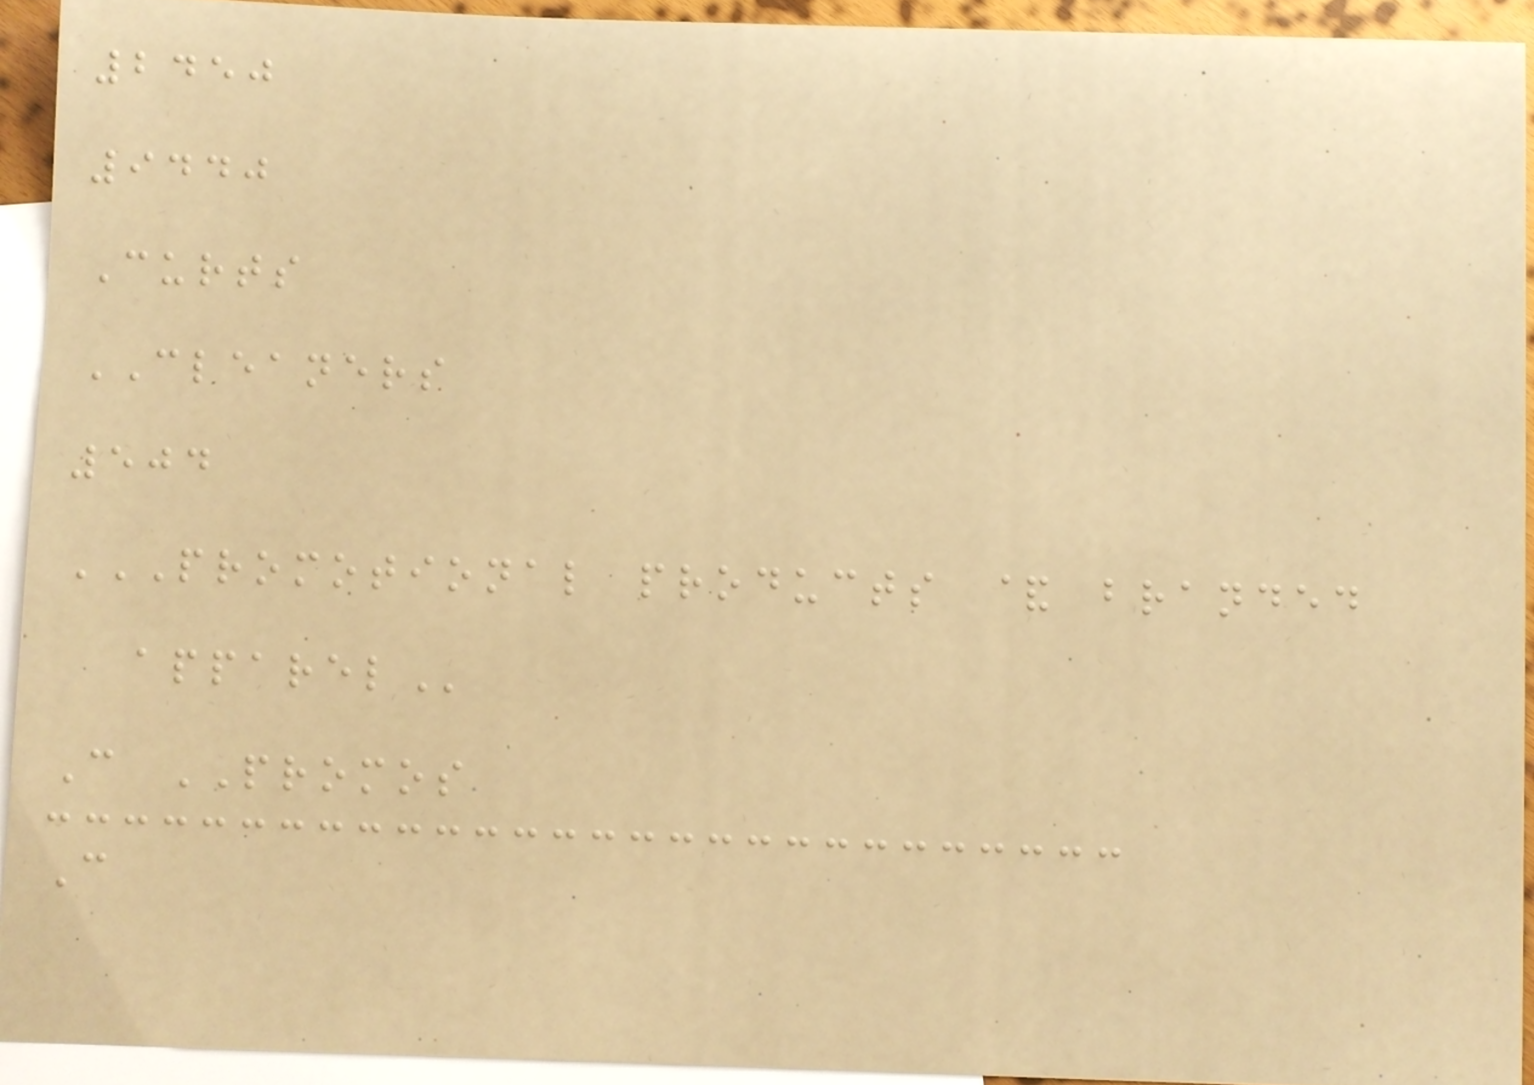2450
9440
Curts
CLEANERS
504
PROMOTIONAL PRODUCTS & BRANDED
APPAREL
C PROMOS
C
